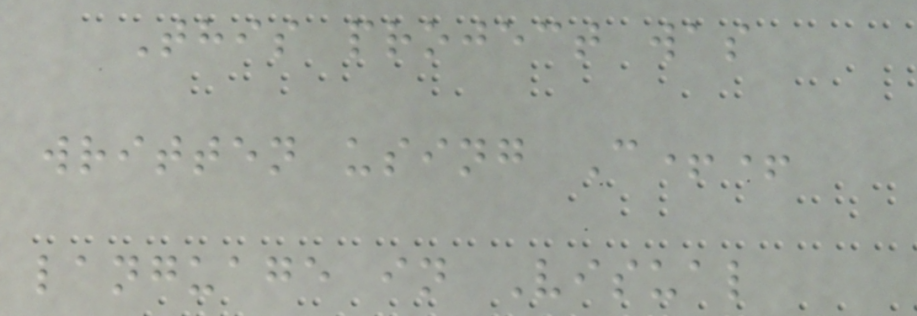This project was
written using C++
language in Visual
